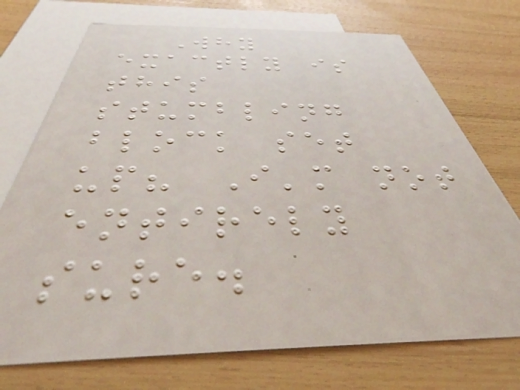Why
exactly is
this
stumbling
block set
up? I'm not
entirely
sure.
